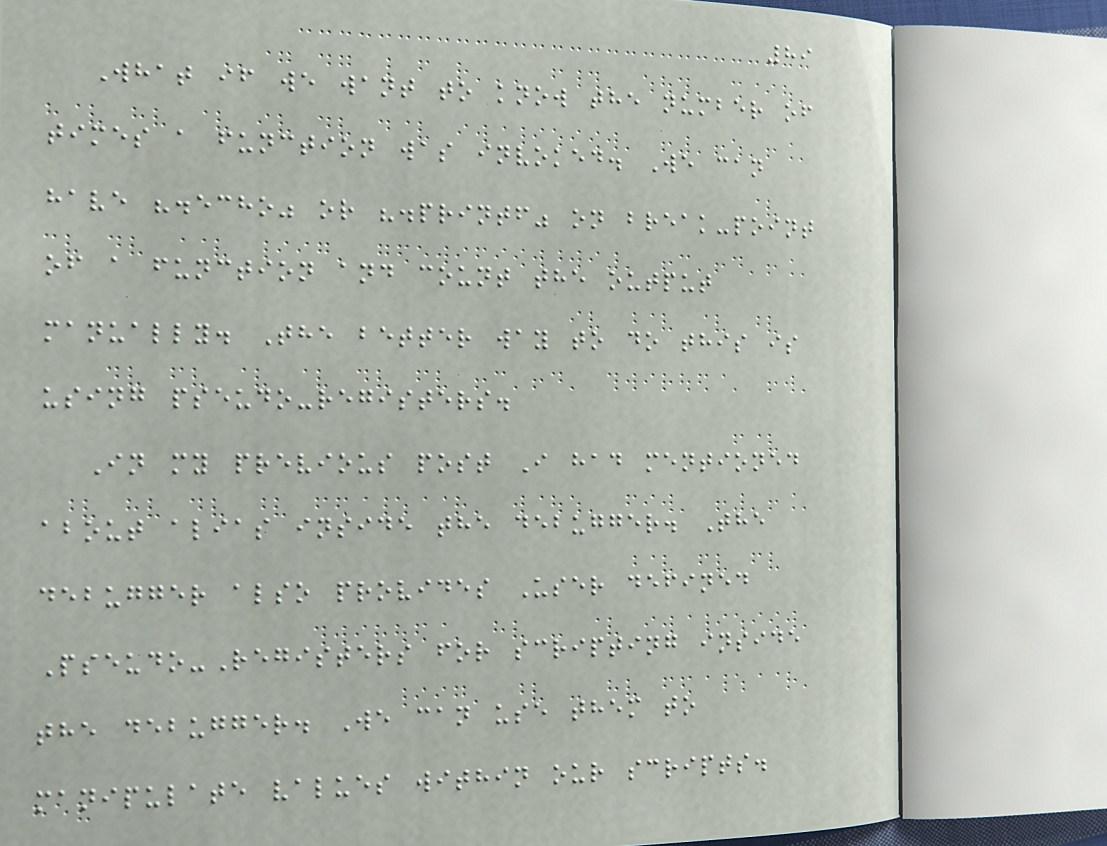89
What if we want to know the number of
times a function was invoked. We can
have ".echo" or ".printf" on break-point
of a function and count the output
manually. The better way to do this is
using pseudo-registers.
In my previous post I had mentioned
about alias inside the debugger. The
debugger also provides User defined
Pseudo-Registers for scripting inside
the debugger. We can use them to
manipulate values within our scripts.
